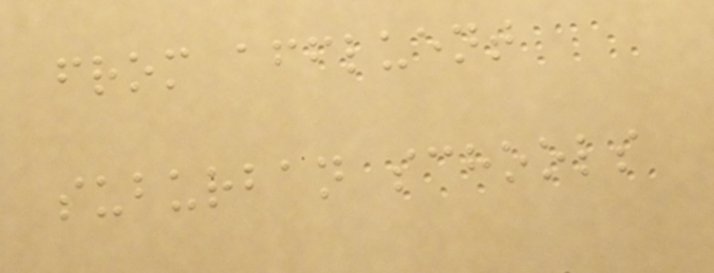from affluent
suburban schools
